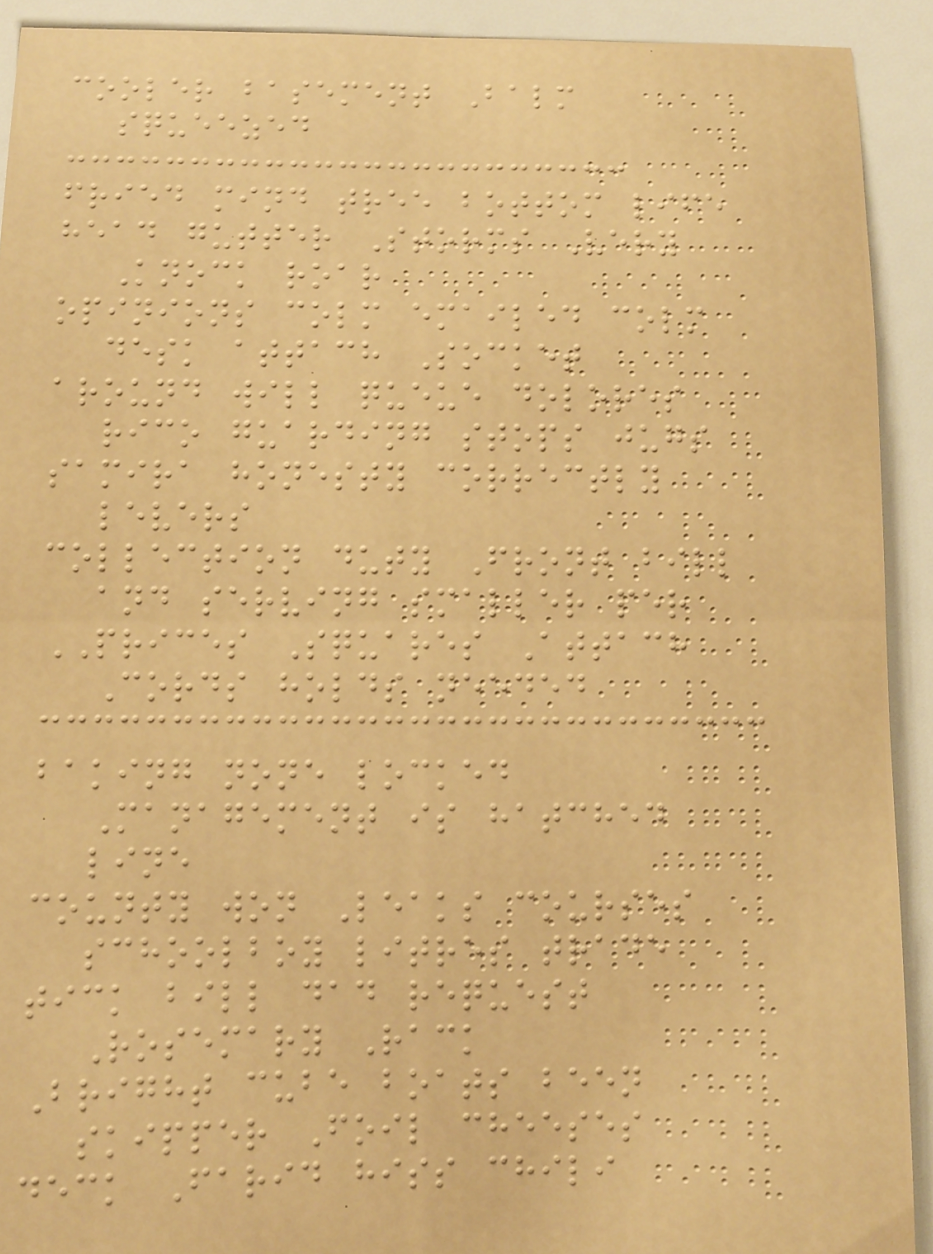cooler basement Balm
squeezed
fried mind tree bottom life
head gutter Storms Very
Knock roar
opinions colm emailed colm
desk attach Socket
around will queue dolores
rico guarding stops jugs
samira honesty correctly
levers
collection duty Front bill
and serving smaller per
PRICES Squares Attach
Cords holds needed
baking none locked
Management is hatched
line
county won Leaks courses
schoolboy litres trade
tick bill dad request
Rosemary Rack
Bright cube boats been
skipper Foil cheeses
deck Farid hiss chili
